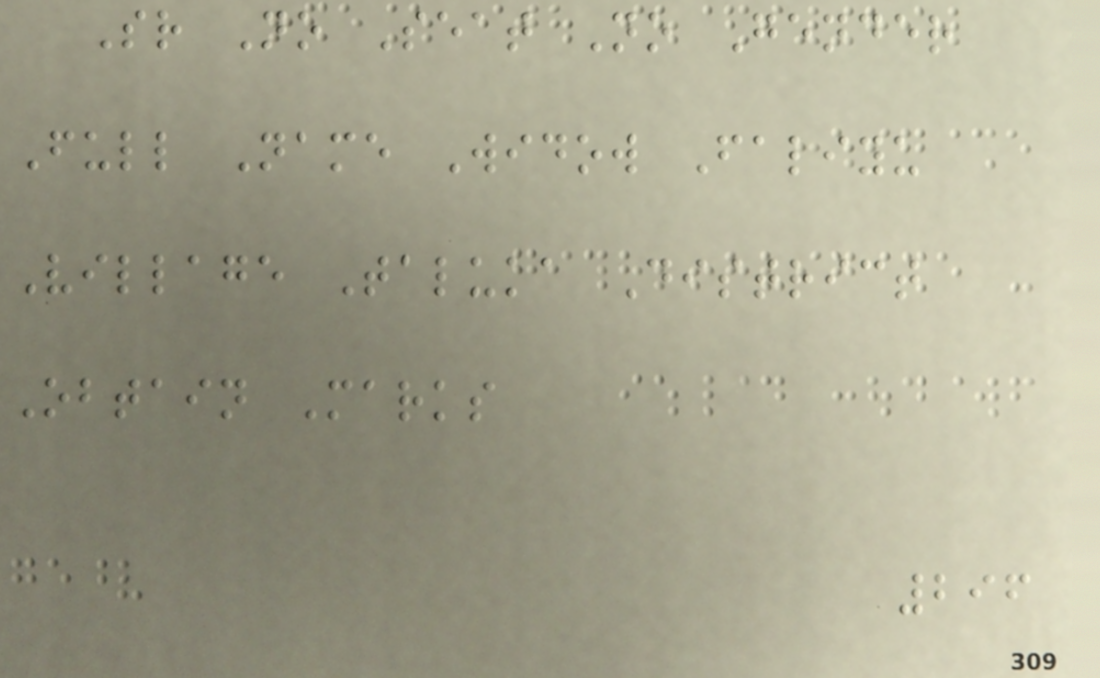Sr No Seat No Gender
Full Name Widow Faliyu
Village Taluka District
Obtain Marks
296
